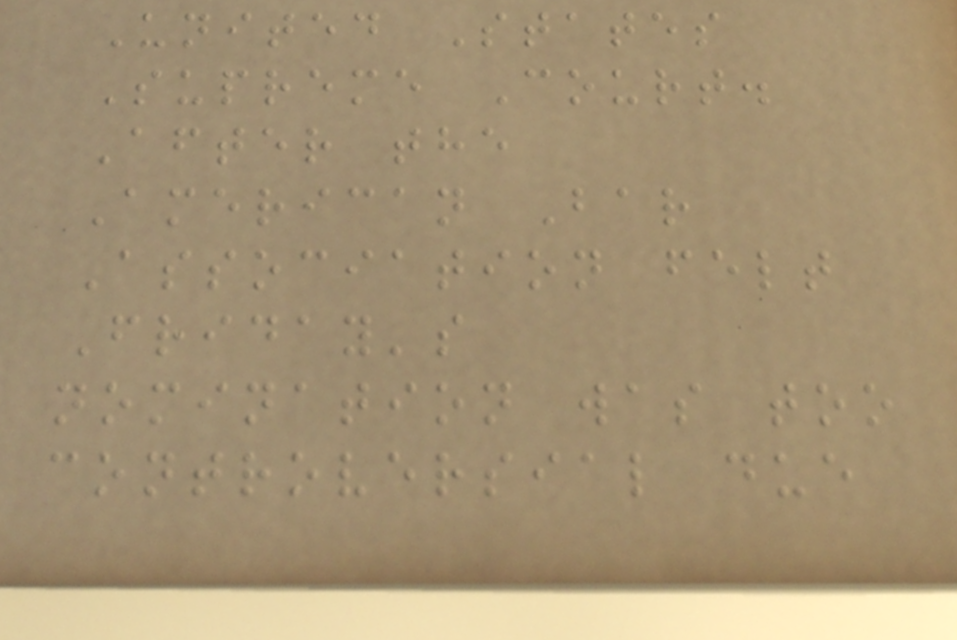United States
Supreme Court.
After the
American Bar
Association felt
Friday's
nomination was too
controversial due
